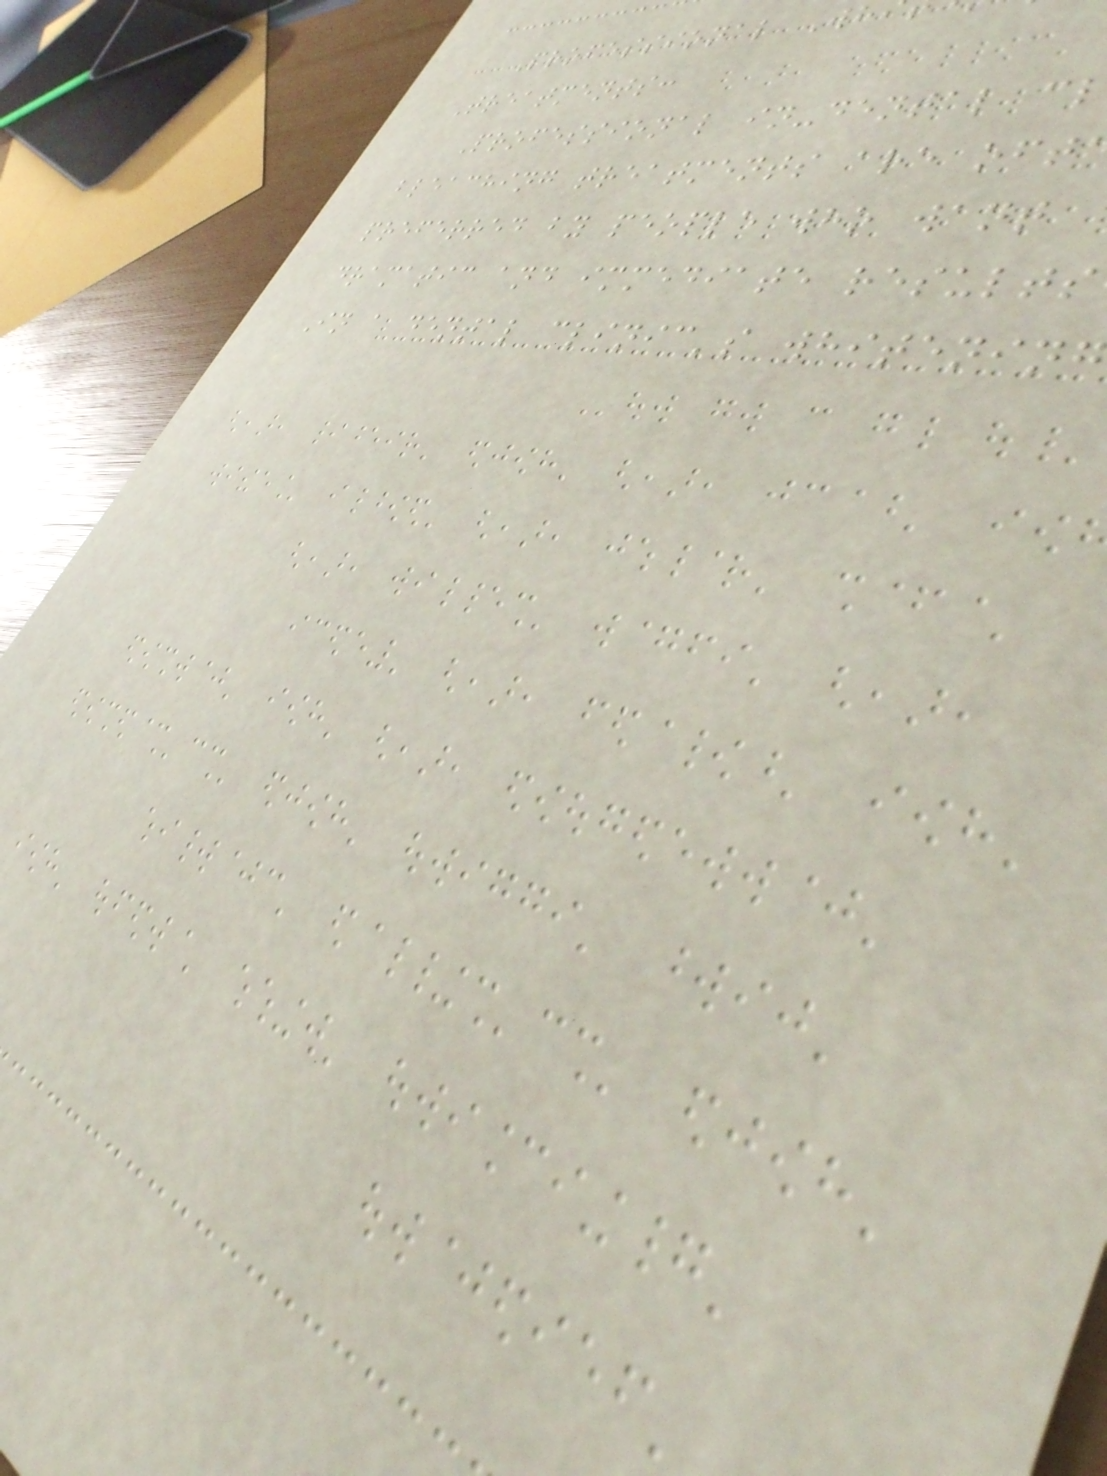Professional Wh
Treatments:
Professional in-dental c
bleaching treatments are oft
preferred by people who want
dramatic and immediate results
In a dental clinic's whitenin
